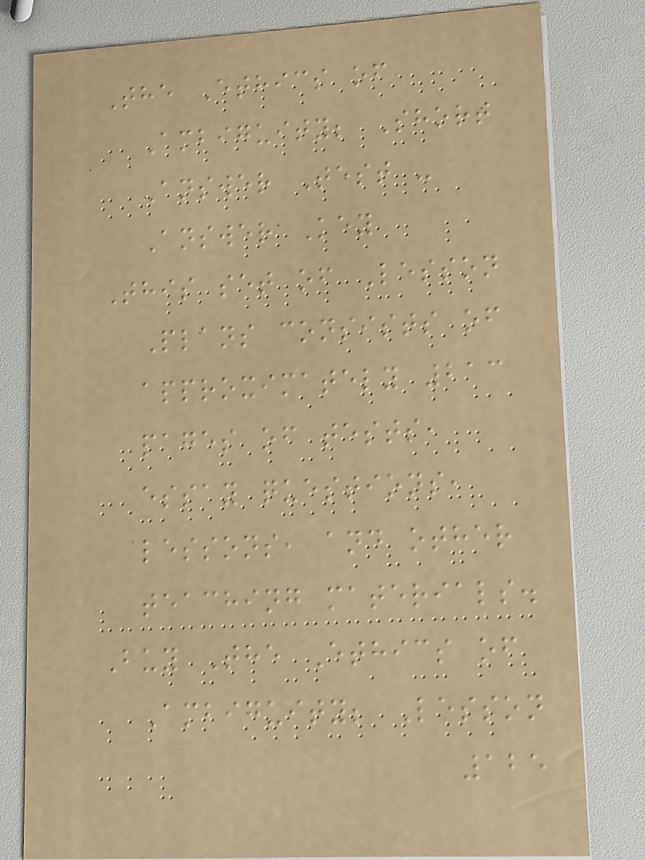The Ethics of
Ambiguity; Short
Answer Test -
Answer Key
This set of Lesson
Plans consists of
approximately 213
pages of tests,
essay questions,
lessons, and other
teaching materials.
Buy The Ethics of
Ambiguity; Lesson
125
